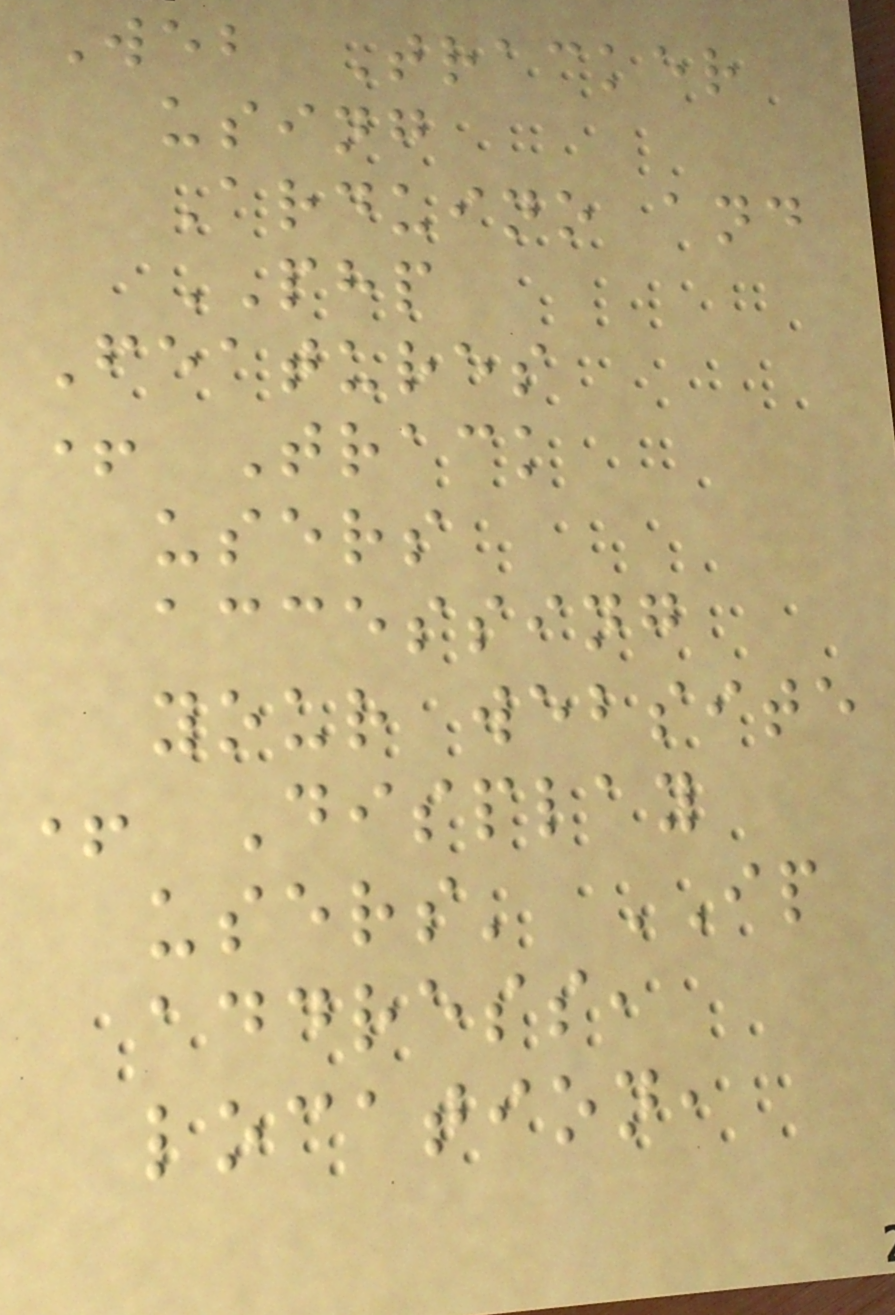Web Tracker
using
Arduino and
PHP
Features
+ Track
users
accessing
your website
+ Display
users' IP
address,
location,
